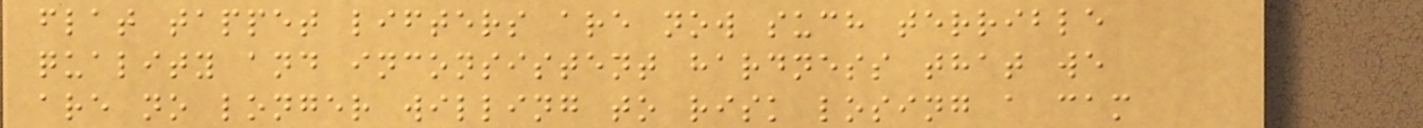flat tappet lifters are now such terrible
quality and inconsistent hardness that we
are no longer willing to risk losing a cam
